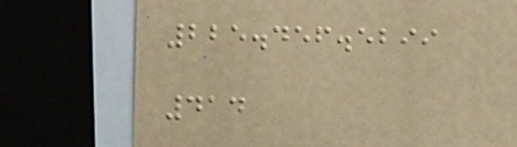225.456.5299
414
